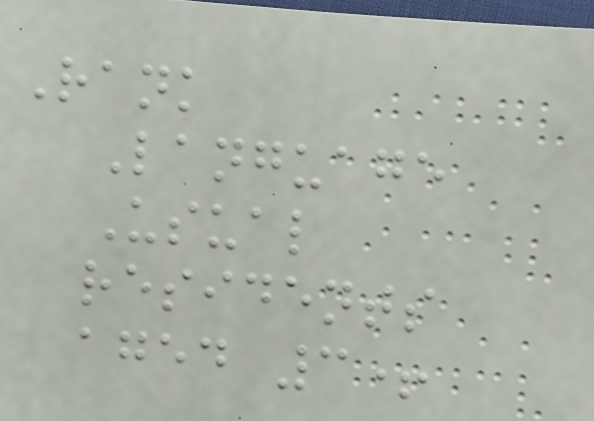Rank
Language
Usual
residents
aged 3+
